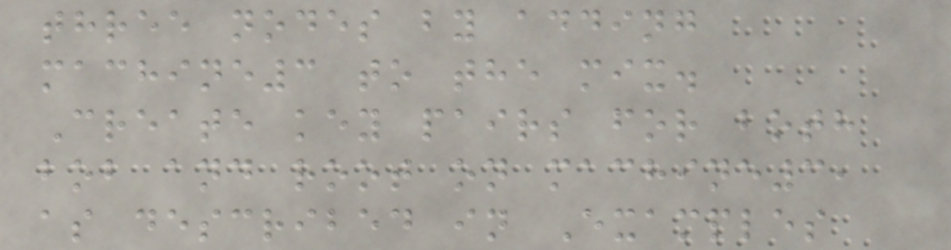three nodes by adding
machine3 to the mix.
Create key pairs for both
bob and root on machine3,
as described in Examples
